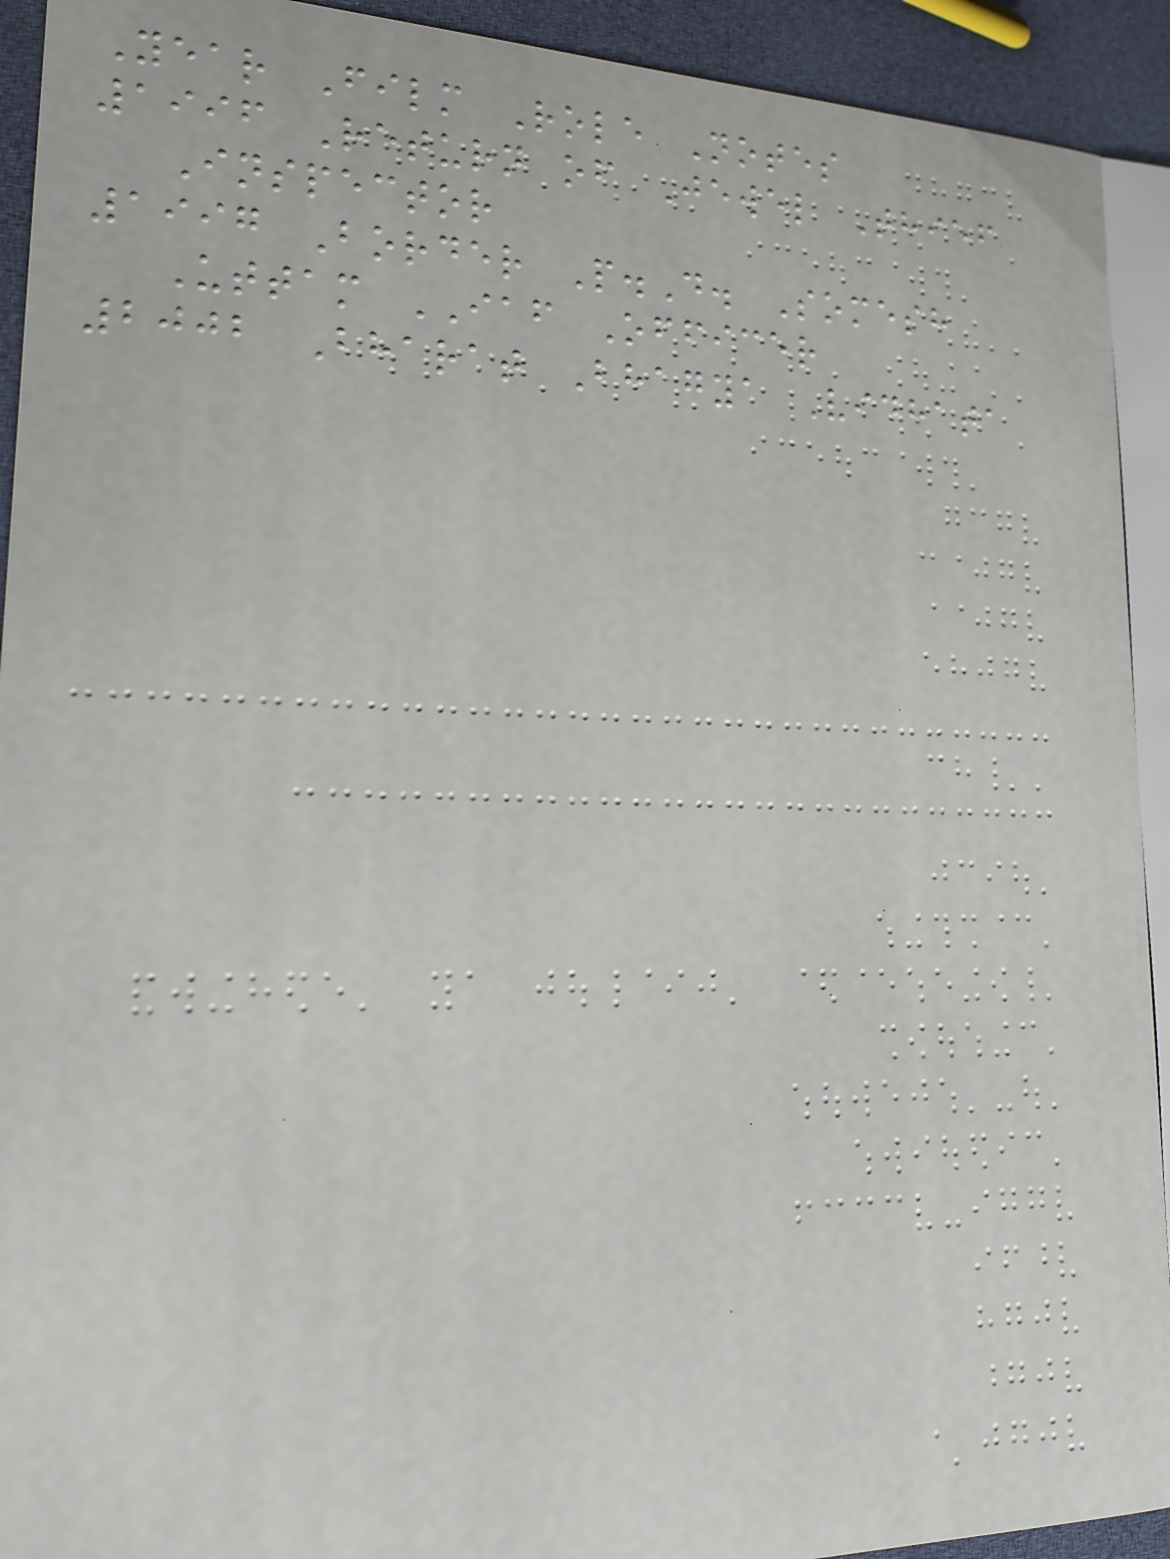Year Film Role Notes
1996 Return of Jewel Thief
Inspector
1997 Border P.D. Somesh
Uttam IAF Officer
2002 Bharat Bhagya Vidhata
